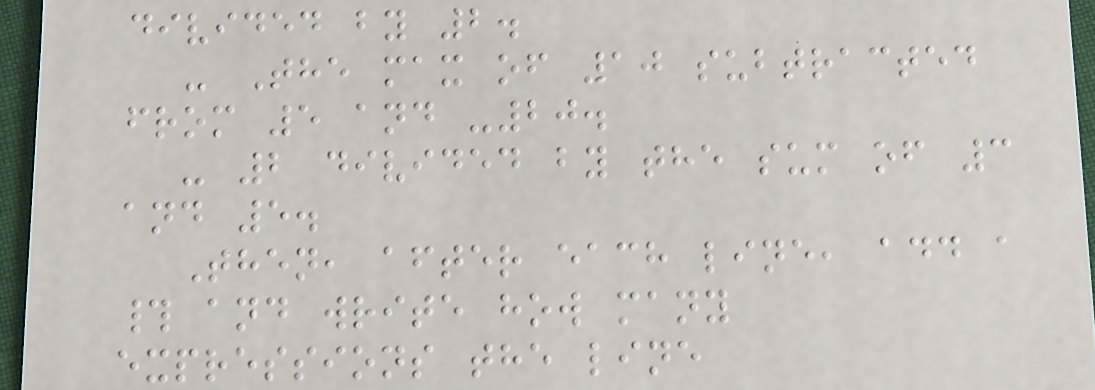divided by 2.
- The max of 10 subtracted
from 5 and -20.
- 2 divided by the sum of 3
and 5.
Then, after each line, add a
# and write how many
expressions the line
